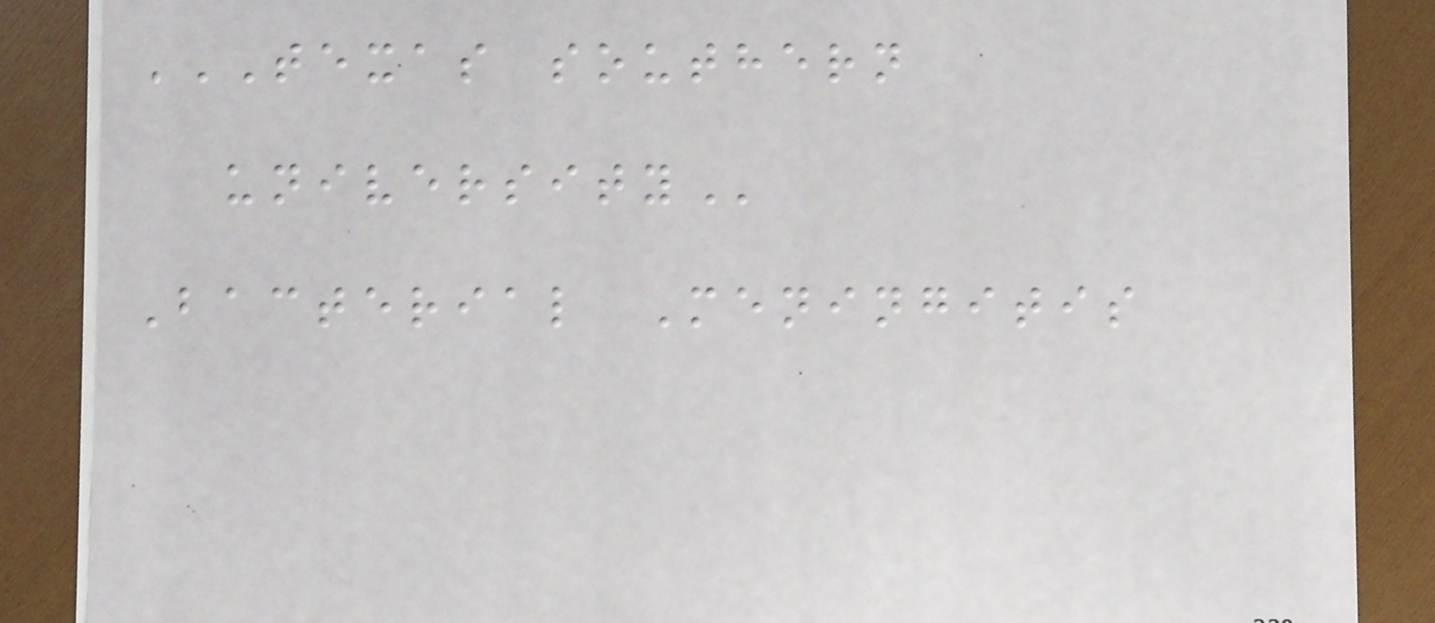TEXAS SOUTHERN
UNIVERSITY
Bacterial Meningitis
